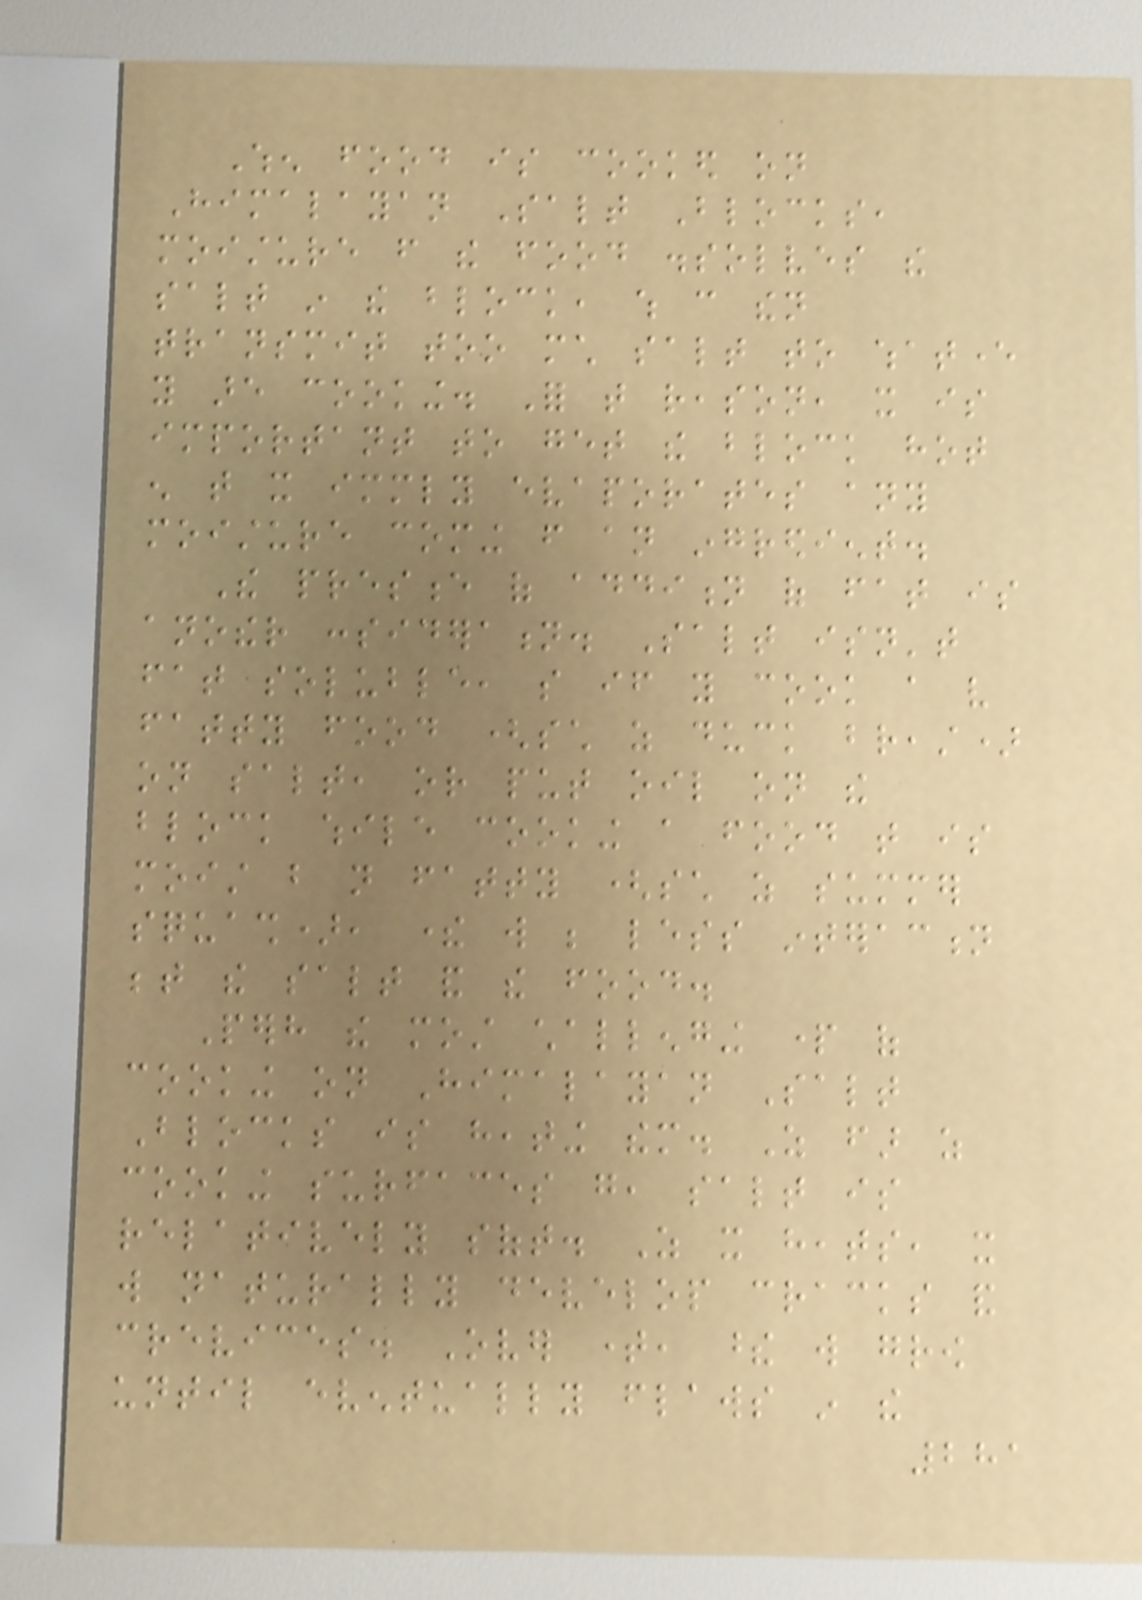When food is cooked on
Himalayan Salt Blocks,
moisture from the food dissolves the
salt in the block, which can then
transmit too much salt to whatever
you are cooking. For that reason, it is
important to get the block hot
enough that it immediately evaporates any
moisture coming from an ingredient.
The presence of addition of fat is
another consideration. Salt isn't
fat soluble, so if you cook a very
fatty food (such as duck breast)
on salt, or put oil on the
block while cooking a food that is
moist but not fatty (such as summer
squash), there will be less interaction
between the salt and the food.
Perhaps the most challenging part of
cooking on Himalayan Salt
Blocks is heating them. As far as
cooking surfaces go, salt is
relatively soft. As it heats, it
will naturally develop cracks and
crevices. Over time, these will grow
until eventually flaws in the
281
